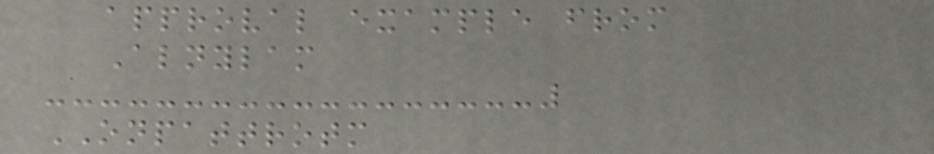approval example from
Alnylam
ONPATTROTM
